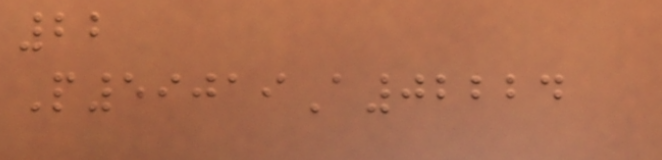22
P59019A02224
